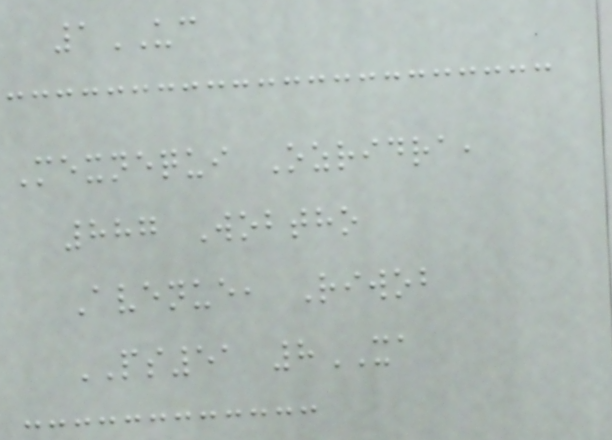1UC
Mexnequi Ozridra,
887 Wobtho
Avenue, Riwob
PS51 8XA
